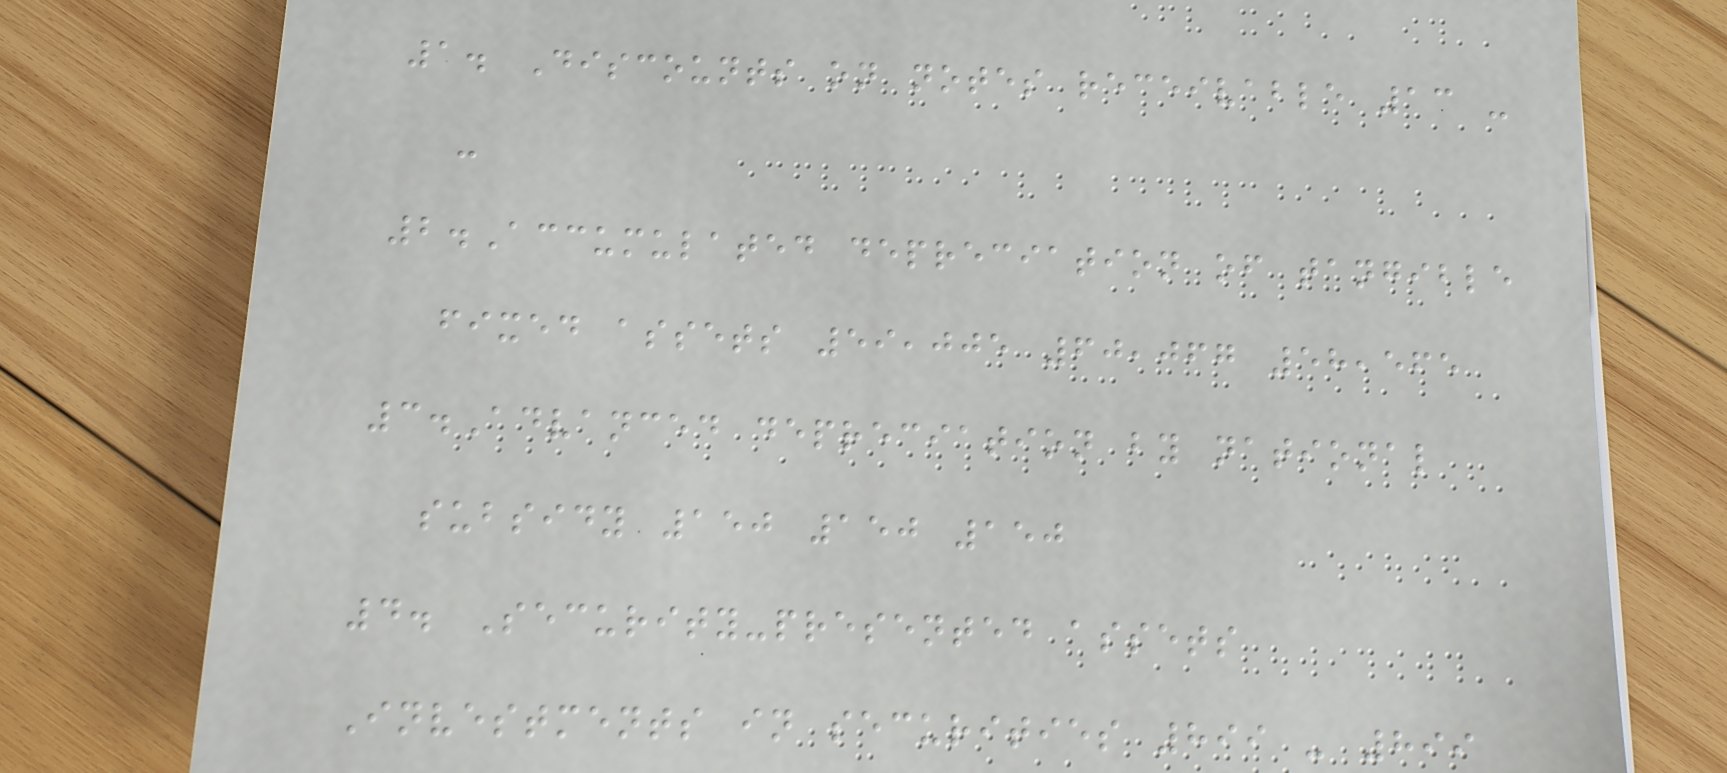1. Discounts on notes receivable 13 -
-
2.Accumulated depreciation of tangible
fixed assets 59,005 60,067 58,565
3.Advanced depreciation by national
subsidy 150 150 150
4. Security-presented assets
Investments in securities 899 - 899
